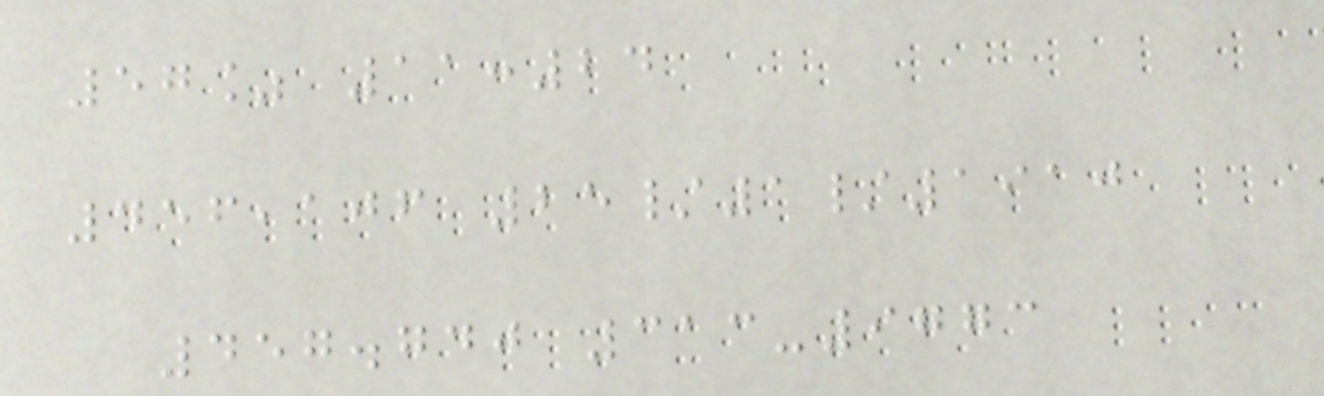57% 11:24
456,106 25/1/1910
457.740 313-9773
